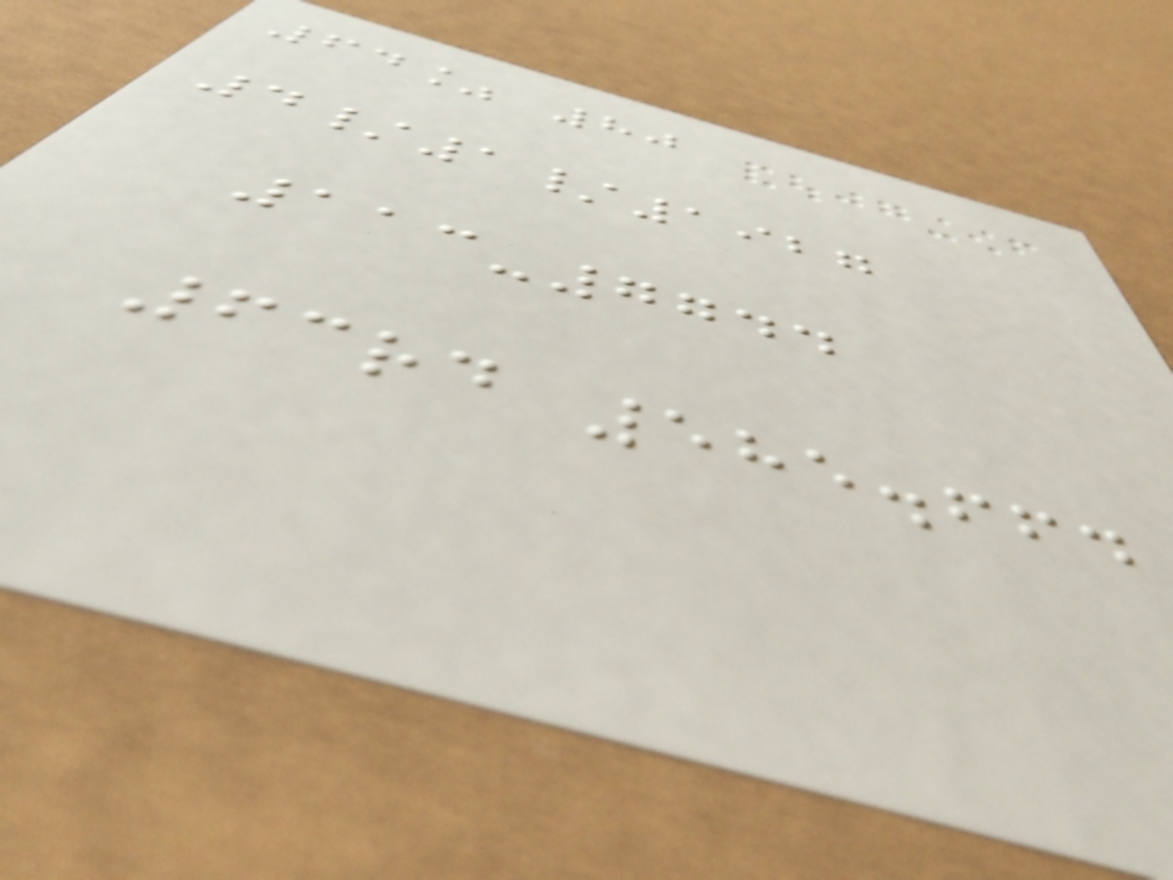64% 80
4/1/1927
113-7744
63rd 585.664
